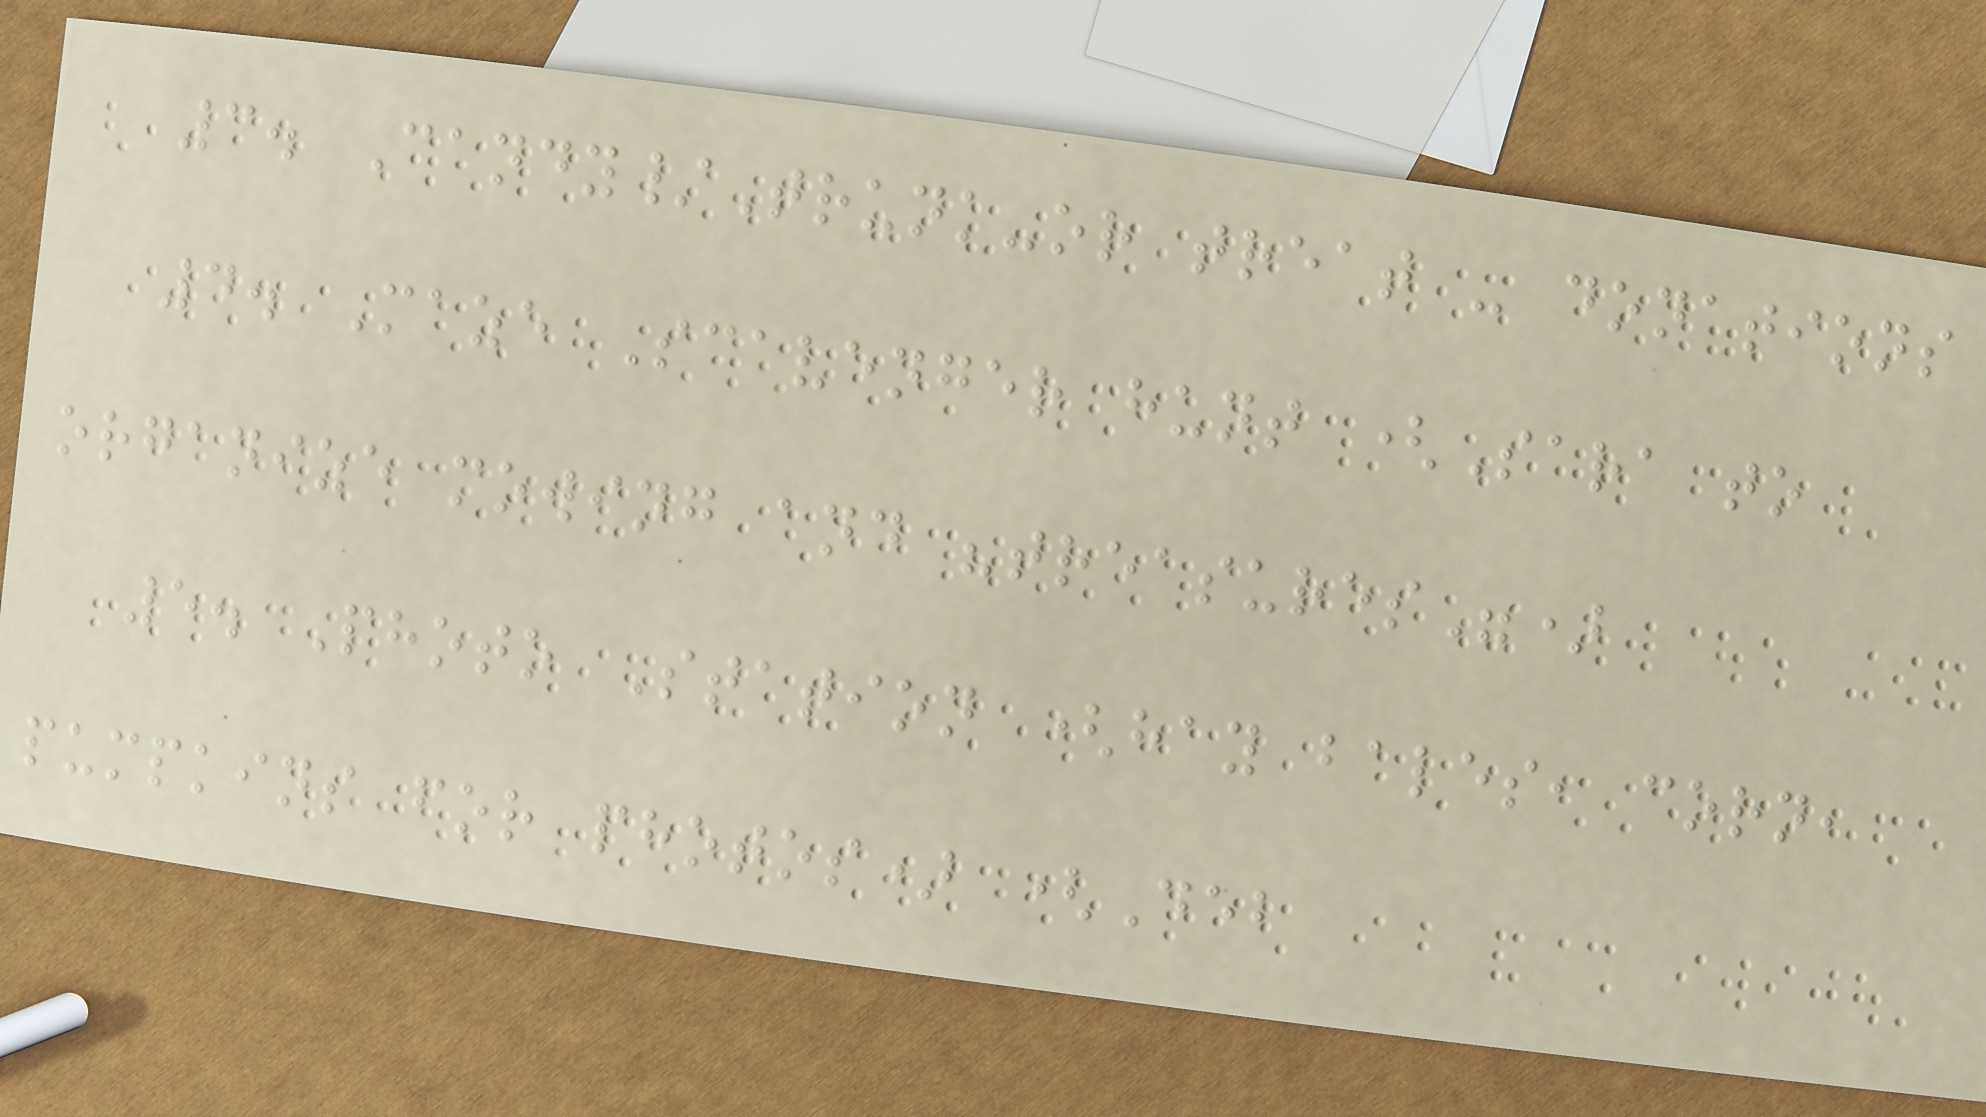3. Candy/Trunk-or treat - donations
4. Maze Scavenger hunt (Sara to
organize mowing and "treasures")
5. Photo Station (hay bales, corn,
pumpkins for photos) (Deb
